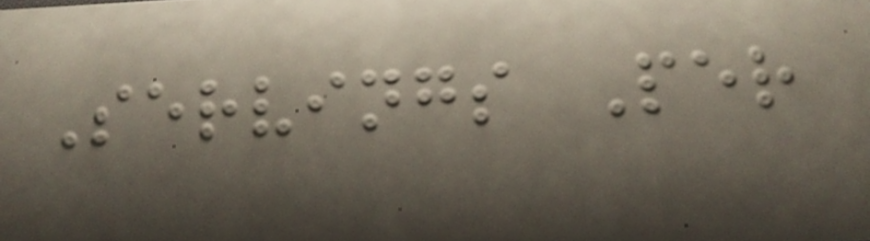Servings Per
